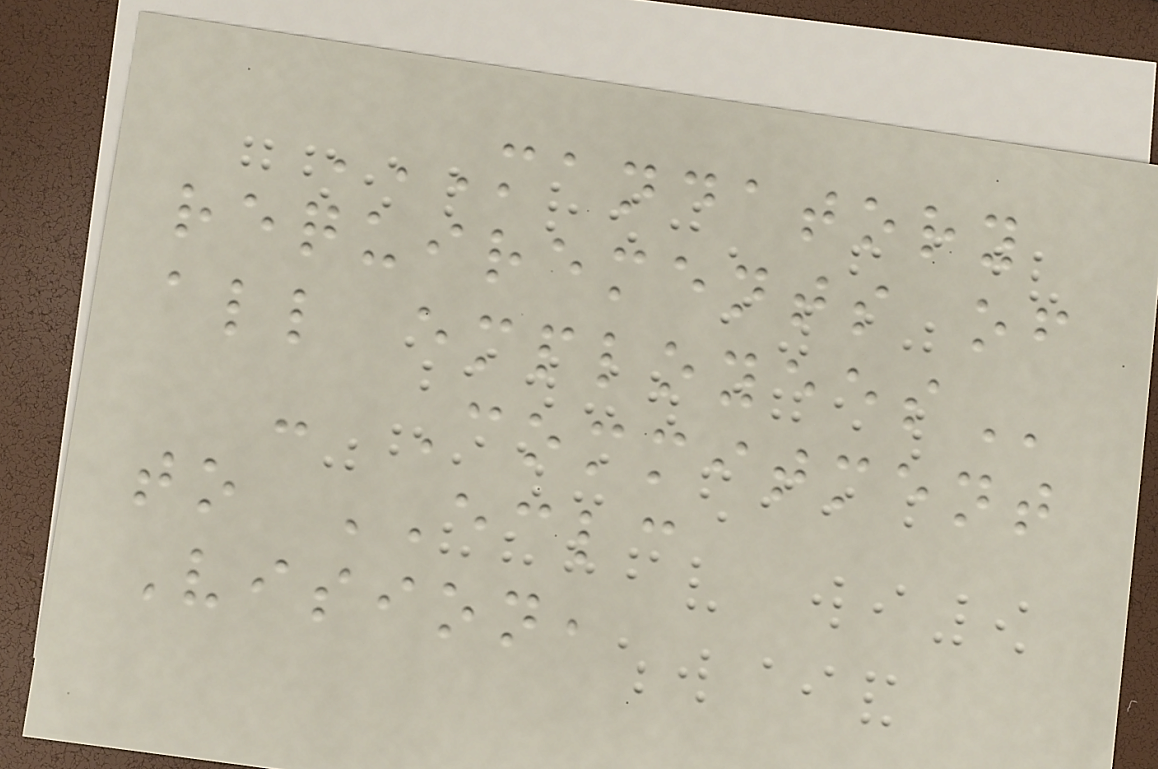MANDATORY
REQUIREMENTS OF
ALL EMPLOYEES
- Commitment
to ECLC
Vision,
